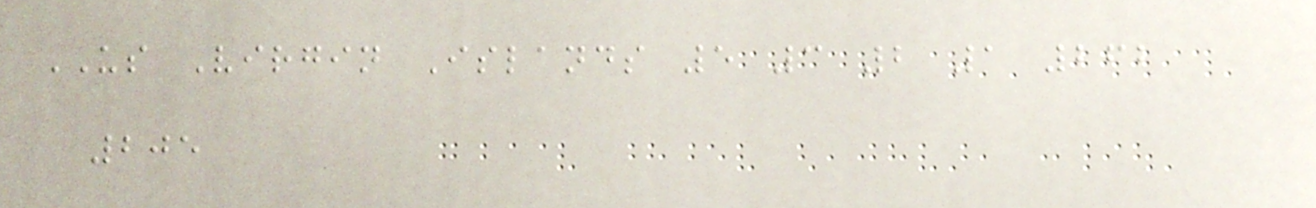US Virgin Islands 5 3 2 1 262
205
